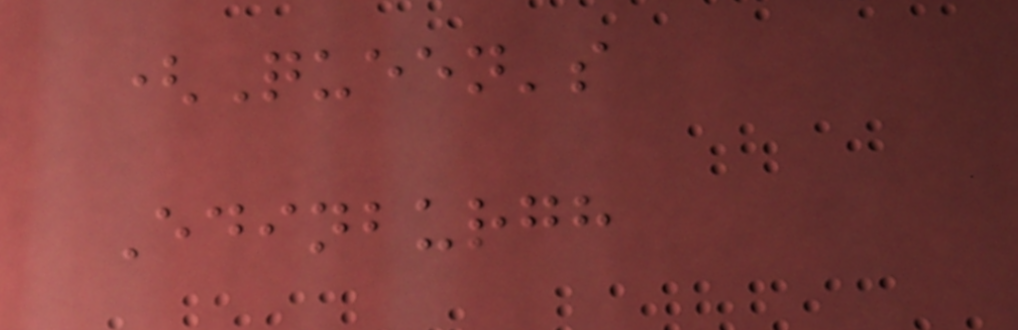(Queen's
Edinburgh
